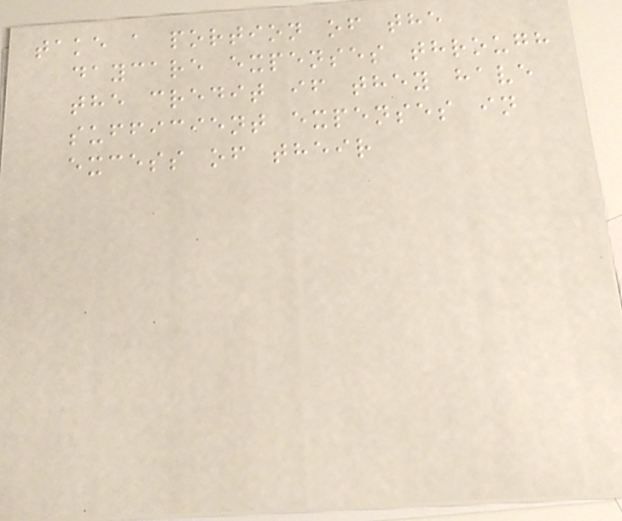take a portion of the
daycare expenses through
the credit if they have
sufficient expenses in
excess of their
